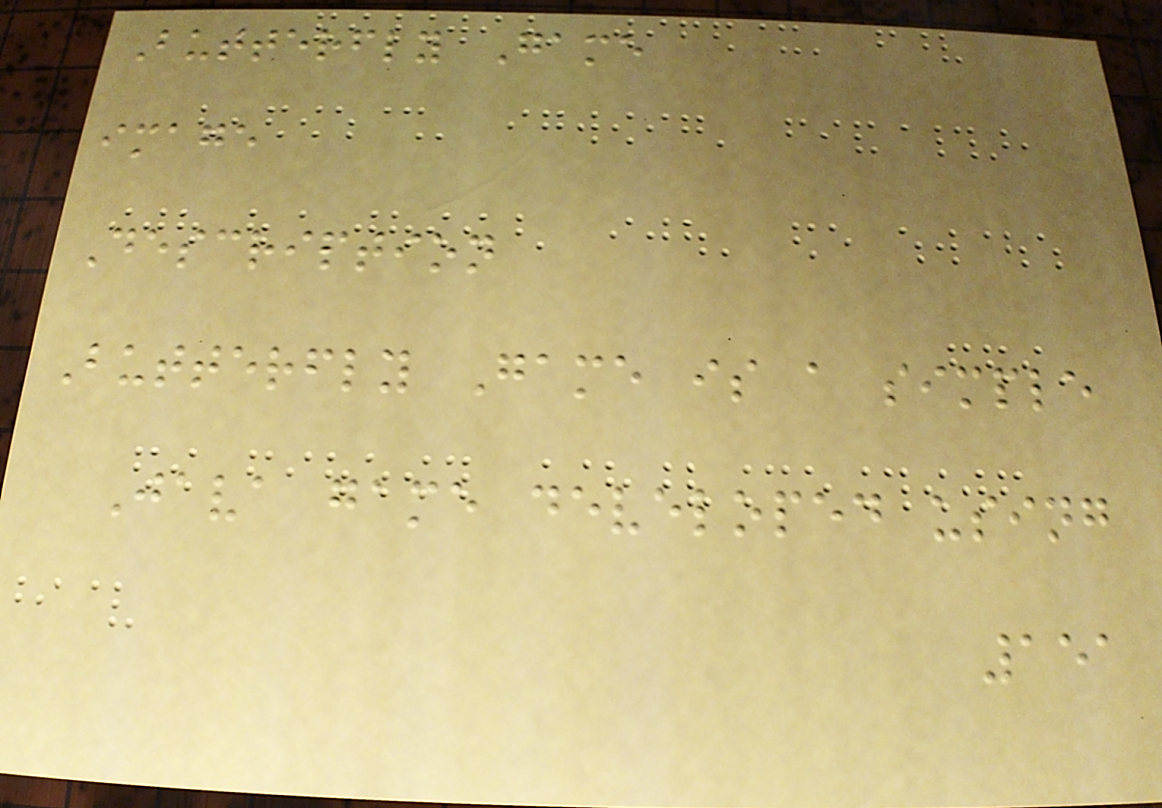Butterfly Game
image
Description
Butterfly Game is a simple
Java game developed using
151
